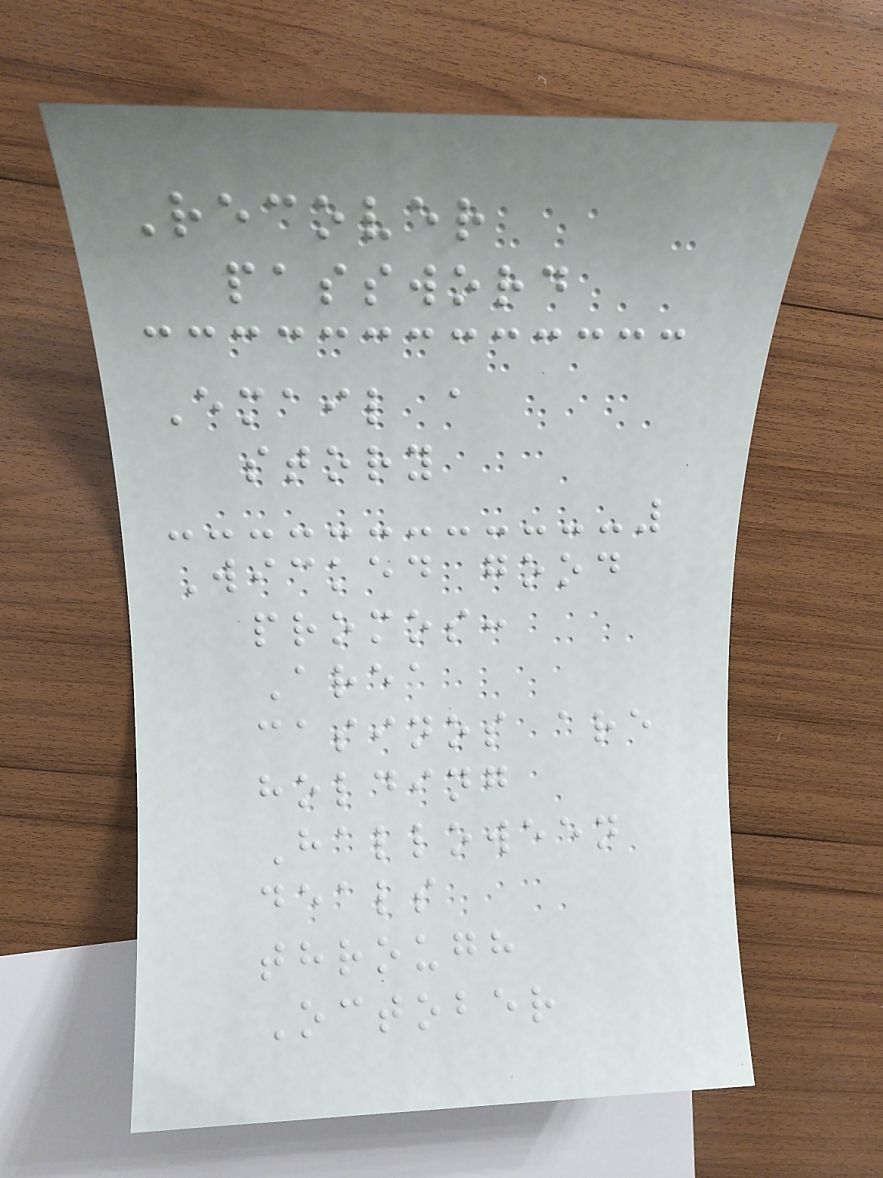Recover
password
Email a
story
Wicked good
promos:
Area
casinos are
holding
Halloween
deals
through
October
